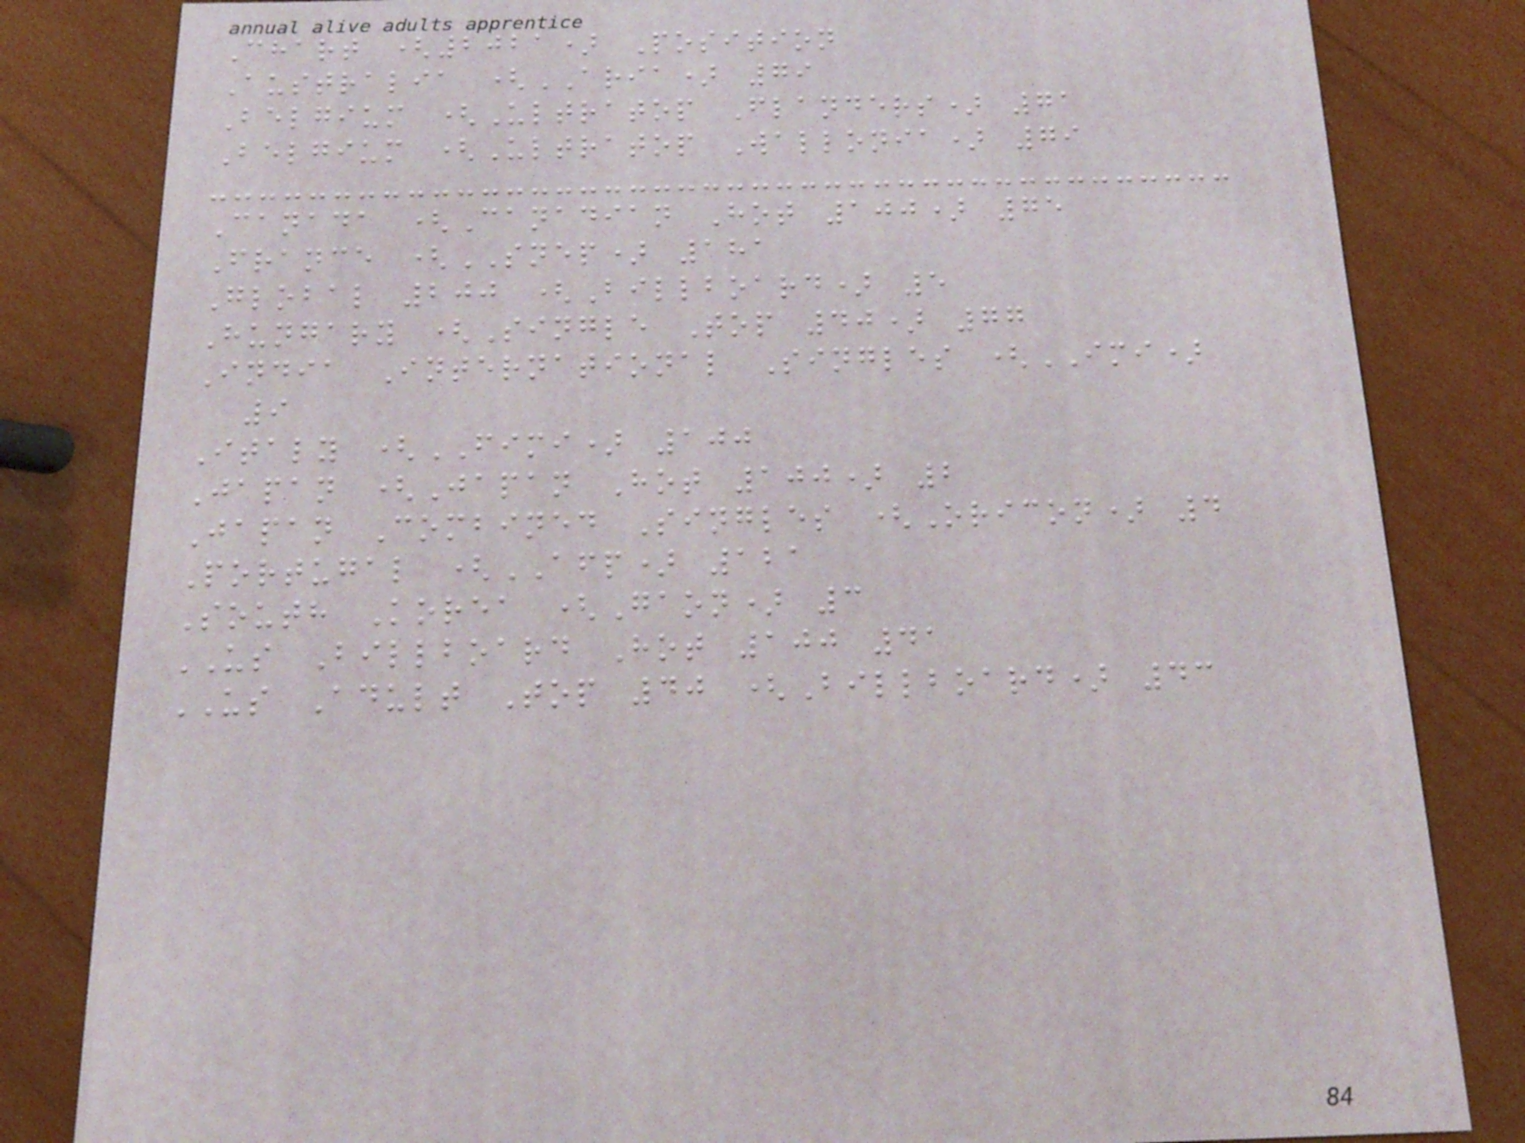Chart (2021) Position
Australia (ARIA) 79
Belgium (Ultratop Flanders) 71
Belgium (Ultratop Wallonia) 79
Canada (Canadian Hot 100) 75
France (SNEP) 181
Global 200 (Billboard) 5
Hungary (Single Top 40) 77
India International Singles (IMI)
9
Italy (FIMI) 100
Japan (Japan Hot 100) 2
Japan Combined Singles (Oricon) 4
Portugal (AFP) 121
South Korea (Gaon) 3
US Billboard Hot 100 41
US Adult Top 40 (Billboard) 43
